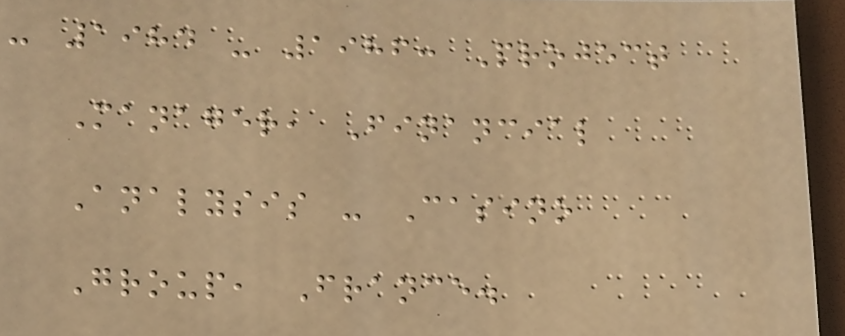- 1984 - 1986: Project
Manager, Financial
Analysis - Casino
Group, France.
